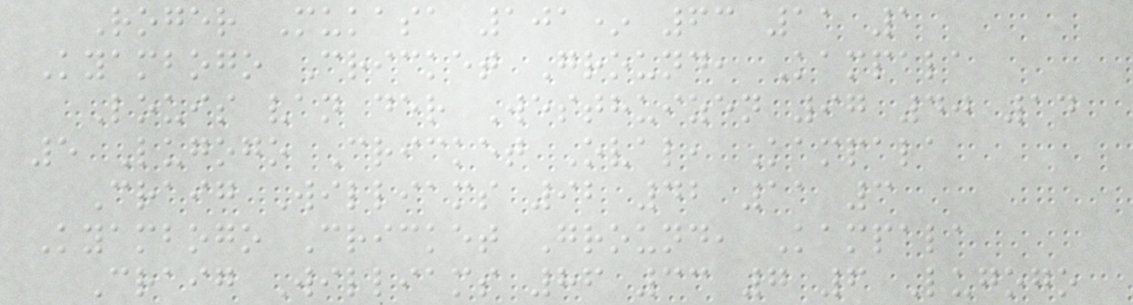Roger Mukasa 101* 63 11 1
Kyambogo Cricket Ground, Kampala
Louis van der Westhuizen 97 40 14
5 Lugogo Cricket Oval, Kampala
Craig Williams 92 42 11 3
Kyambogo Cricket Ground, Kampala
Craig Williams 86 33 7 6 Lugogo
